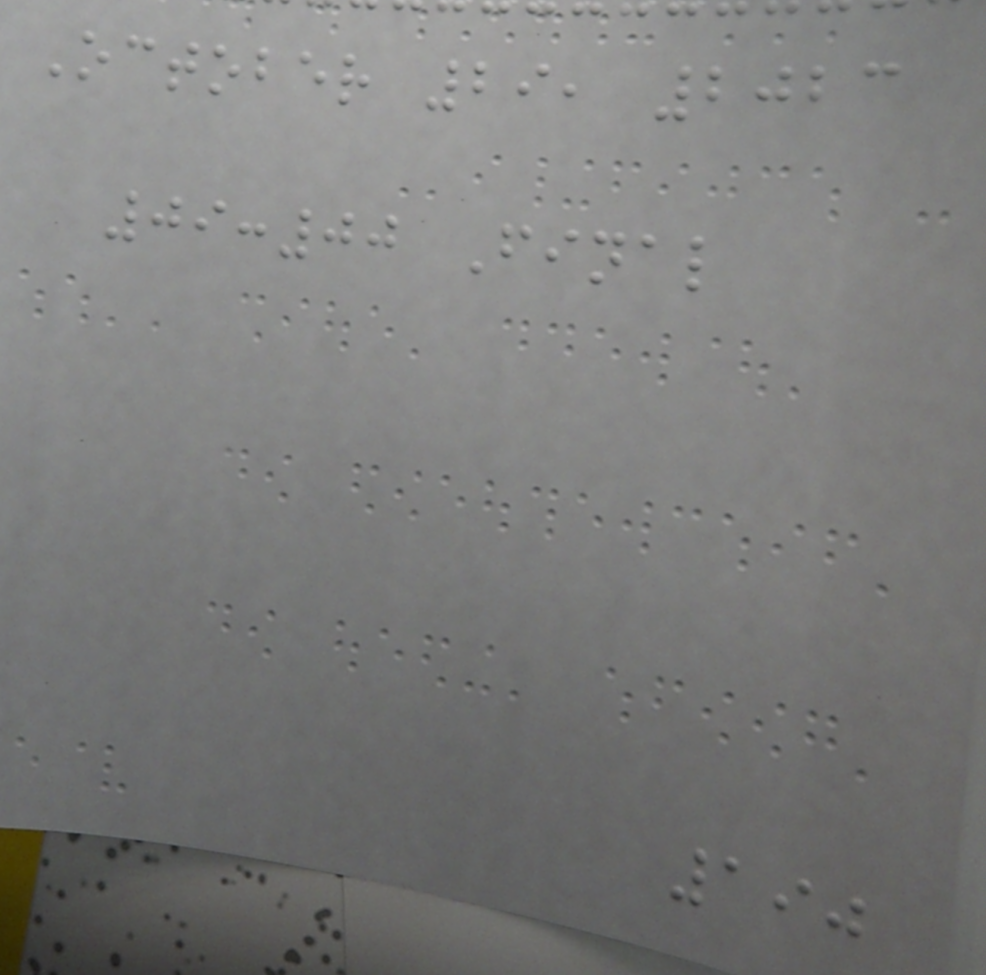October 29, 2023
09:00 Final
190
